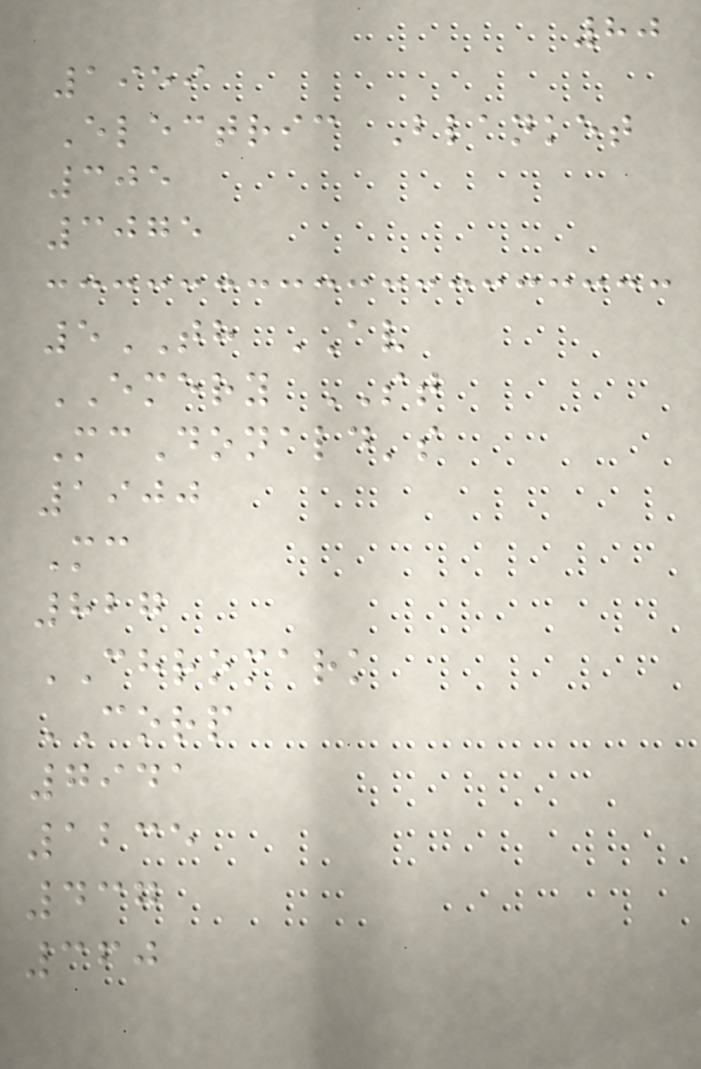80
1959
Electric Blanket
305
3075
5TH AV
EMERY ST
McDonald's
1900
Mc
827
CHROMARK
CORP
7941
1235
437
360
